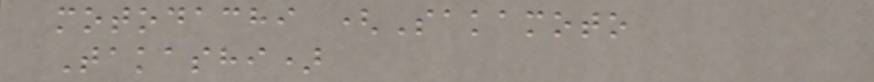motodachi (Sakamoto
Takashi)
